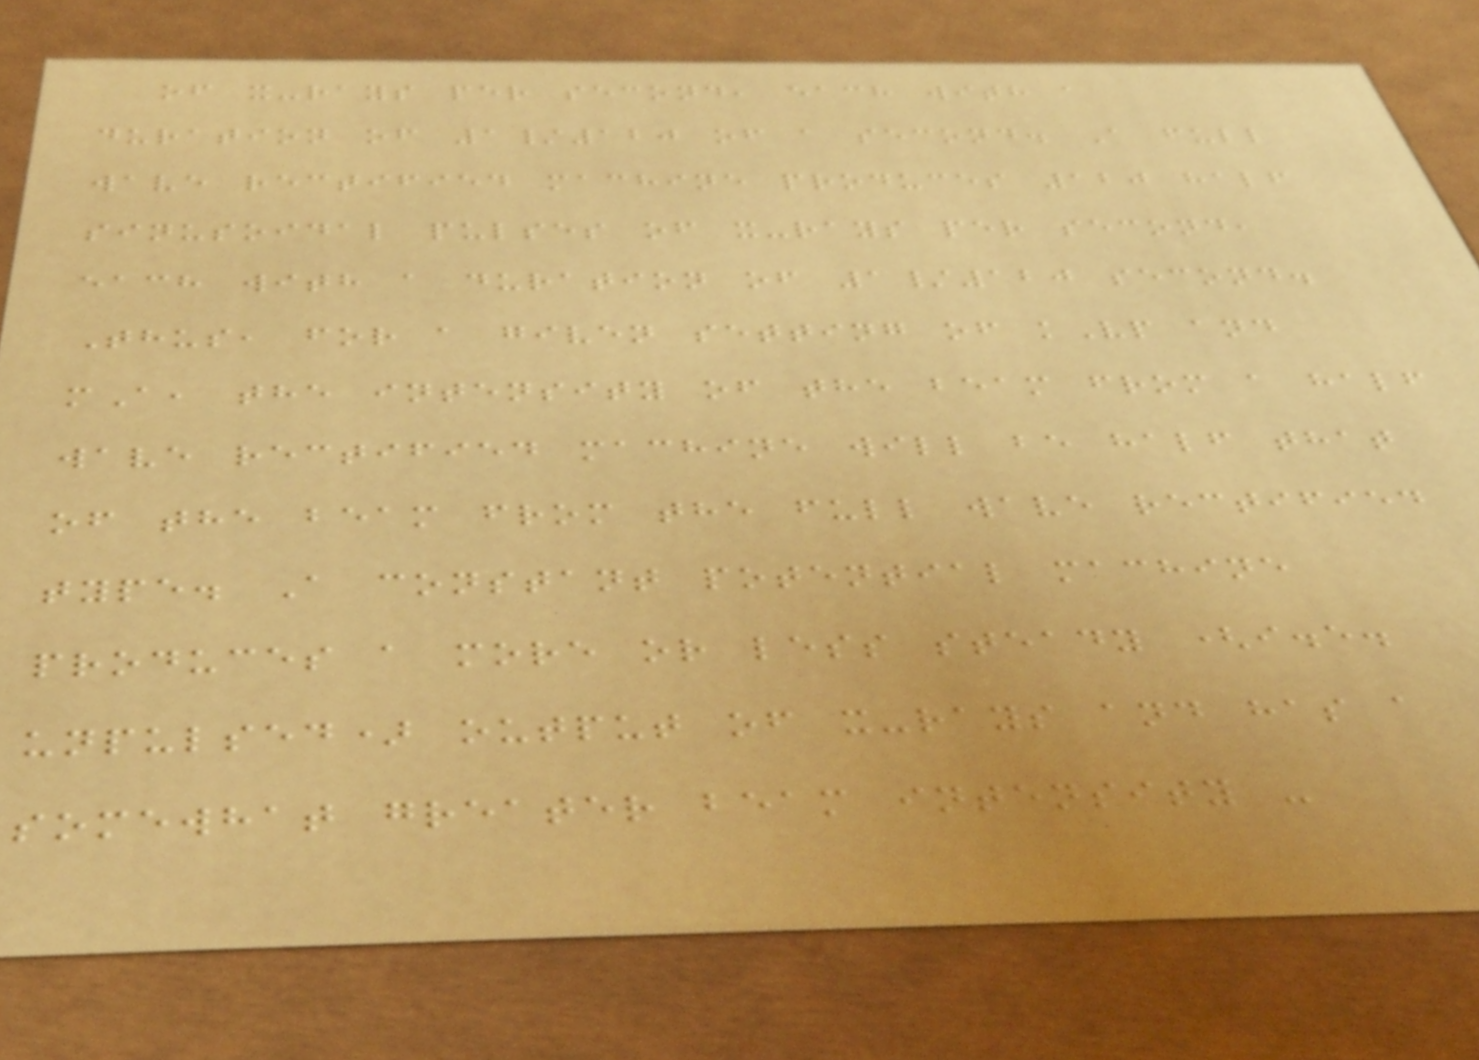of x-rays per second, each with a
duration of 1/120 of a second. A full
wave rectified machine produces 120 half
sinusoidal pulses of x-rays per second,
each with a duration of 1/120 second.
Thus, for a given setting of kVp and
mA, the intensity of the beam from a half
wave rectified machine will be half that
of the beam from the full wave rectified
type. A constant potential machine
produces a more or less steady (i.e.
unpulsed) output of x-rays and has a
somewhat greater beam intensity -
